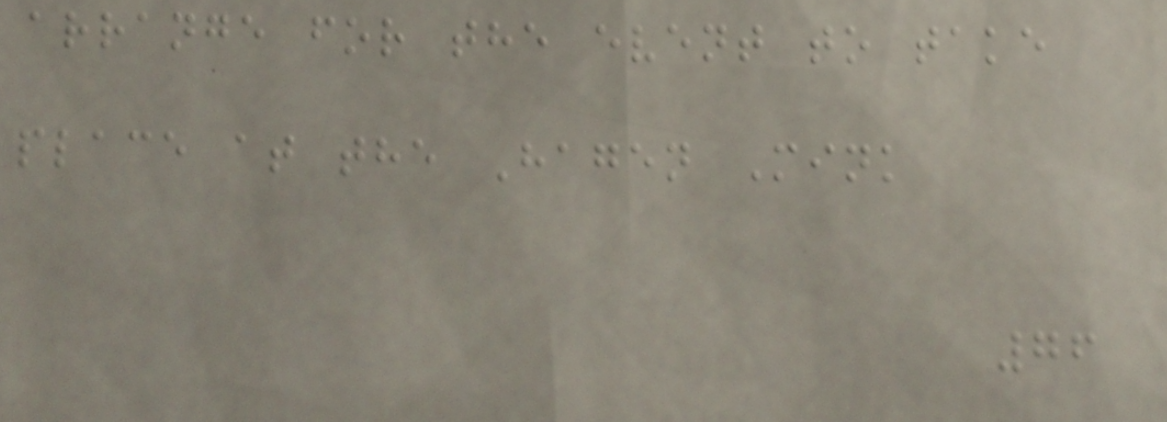arrange for the event to take
place at the Hagen Mink
76
